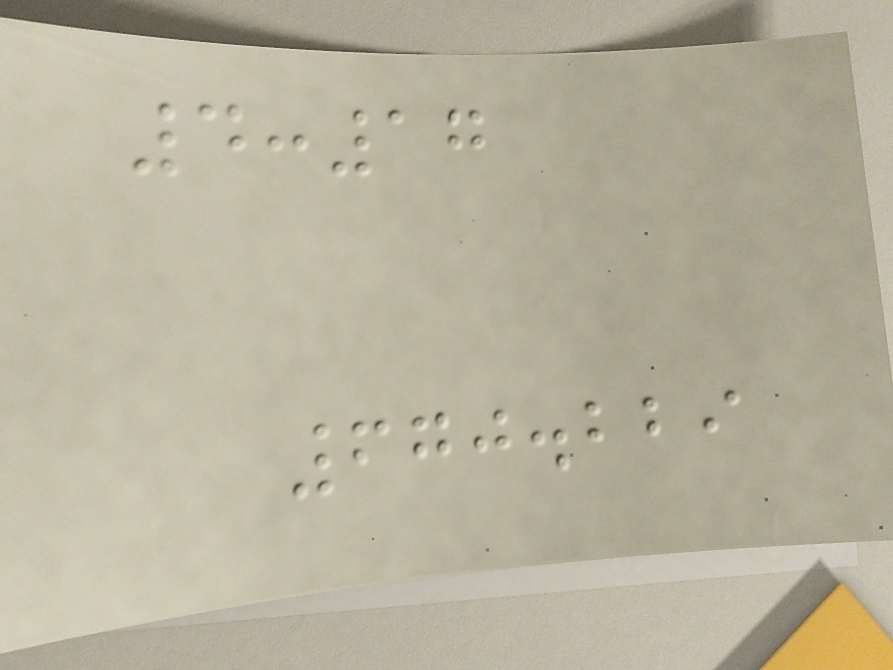4:17
670.229
